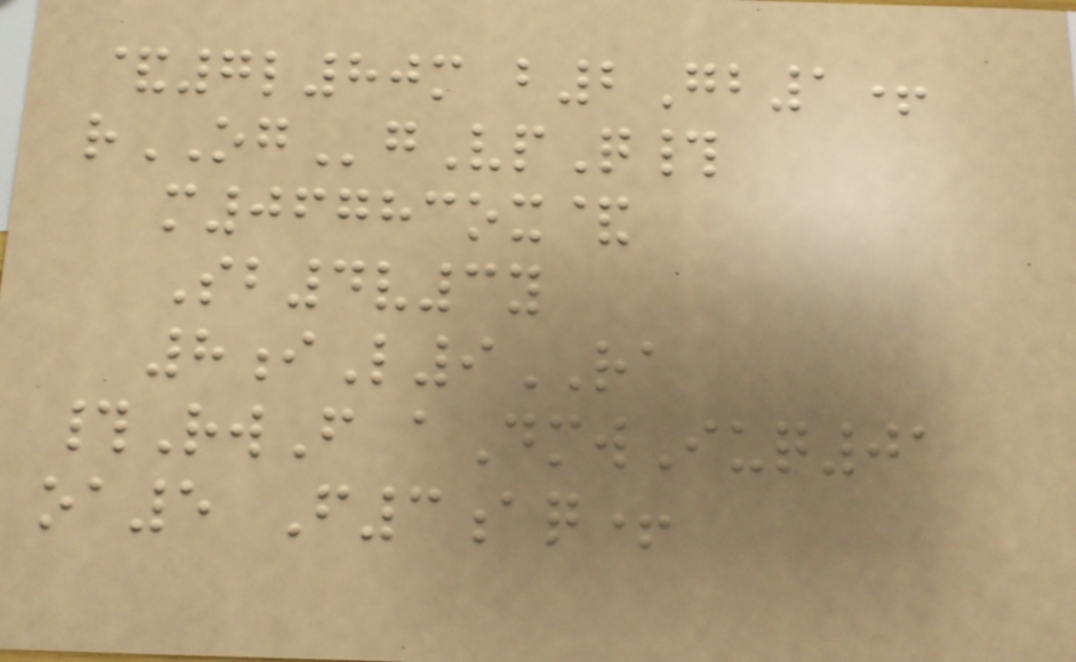&7l80m b2Gb1+
rOGgVpQ#
m06783ox&
Sb4v3y
8iL9RA
#RwF aDmwIuq01
oa5 F3aq+
